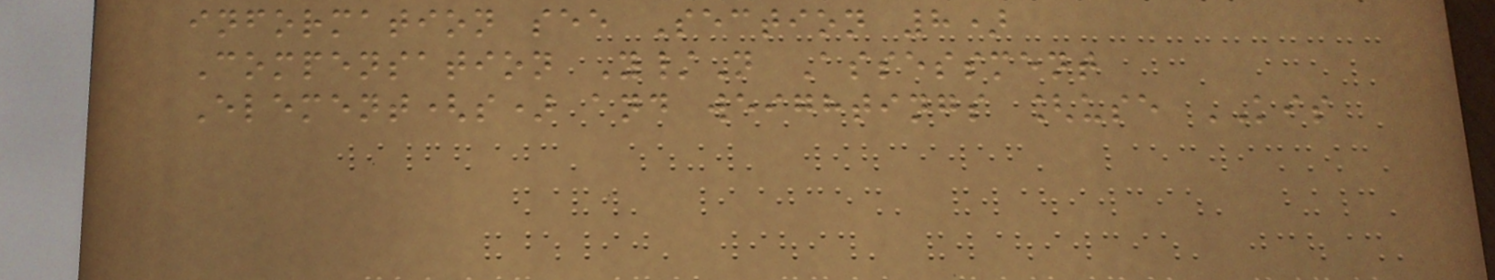information see Section 8)
Compensation Y/N Assessment
Element(s) and weightings [use KIS
